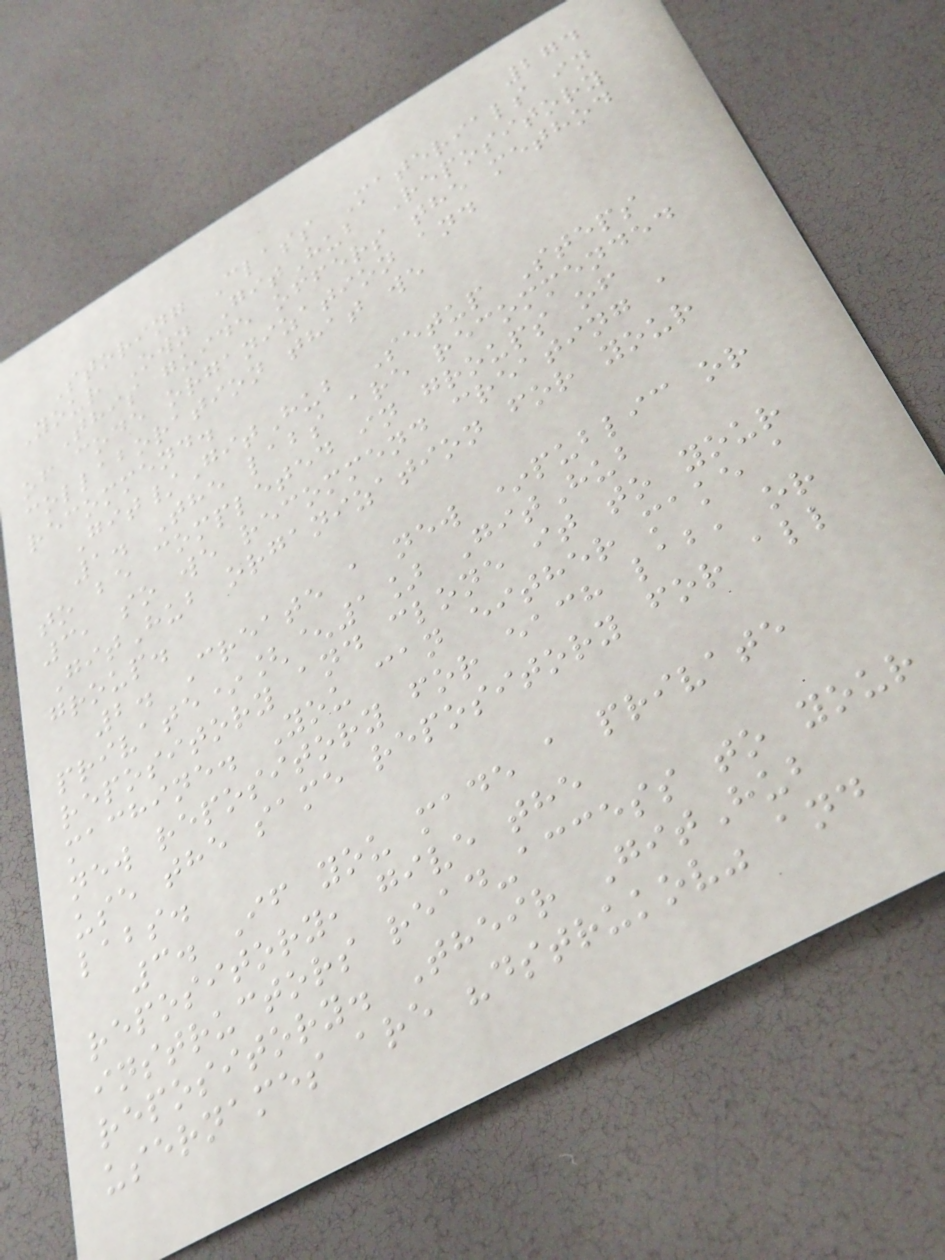274
Storing Class Materials in
Your Own GitHub Repository
This guide offers the method
of code organization and
collaboration that we
recommend.
Git/GitHub Setup Steps
1. The labs are recommended
to be completed in groups of
3, so we recommend creating a
GitHub organization for your
group.
2. Create a new *public or
private*[^1] GitHub
repository and clone it to your
machine. You can either make a
new repository for each lab, or
use the same repository for all
labs.
3. If you made a private
repository, give the
instructors read-access to your
repository. Their GitHub
usernames are "dstrukov" and
